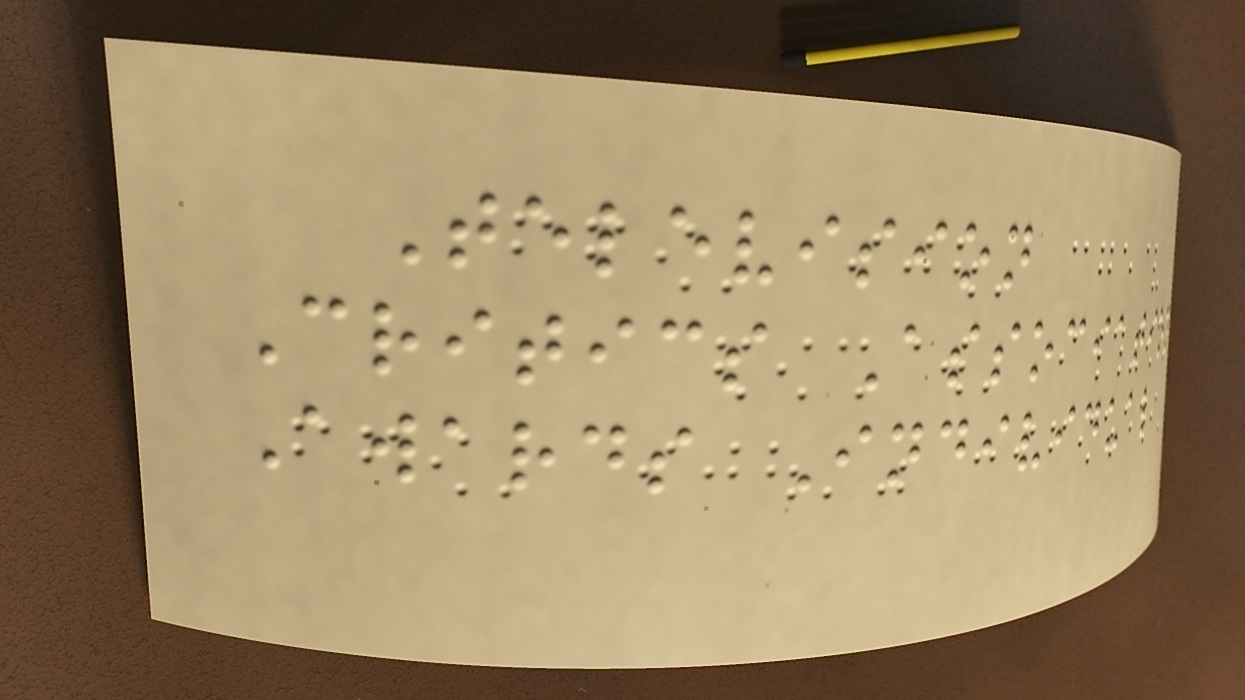Television
Critics Association
Awards Individual
